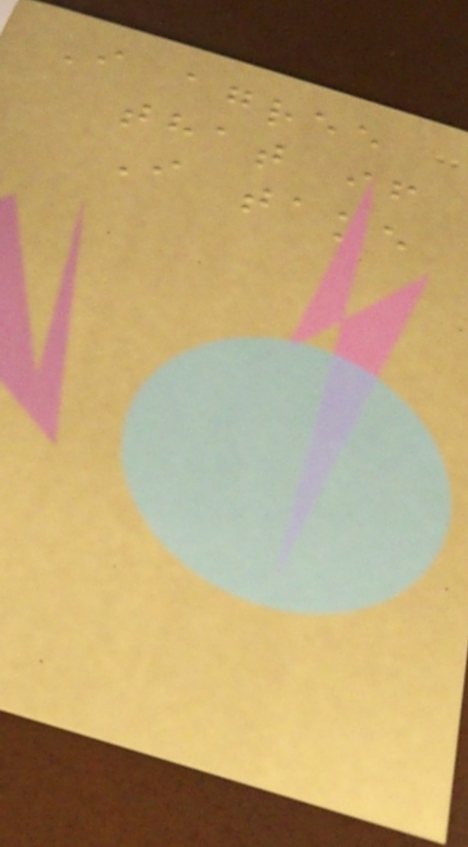I agree
that if
I take
